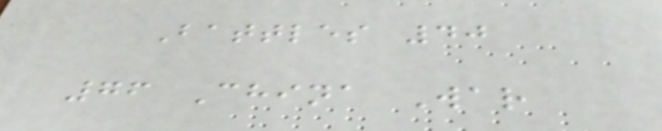Battles 40
76 China War
